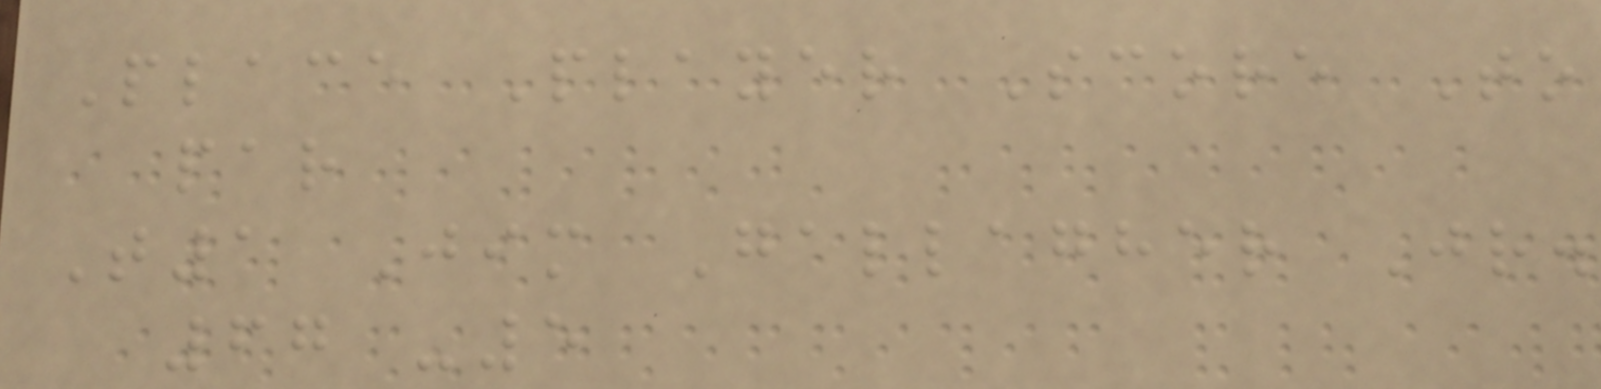Place Player Score To
par
T1 Jim Gallagher Jr.
67 -5
